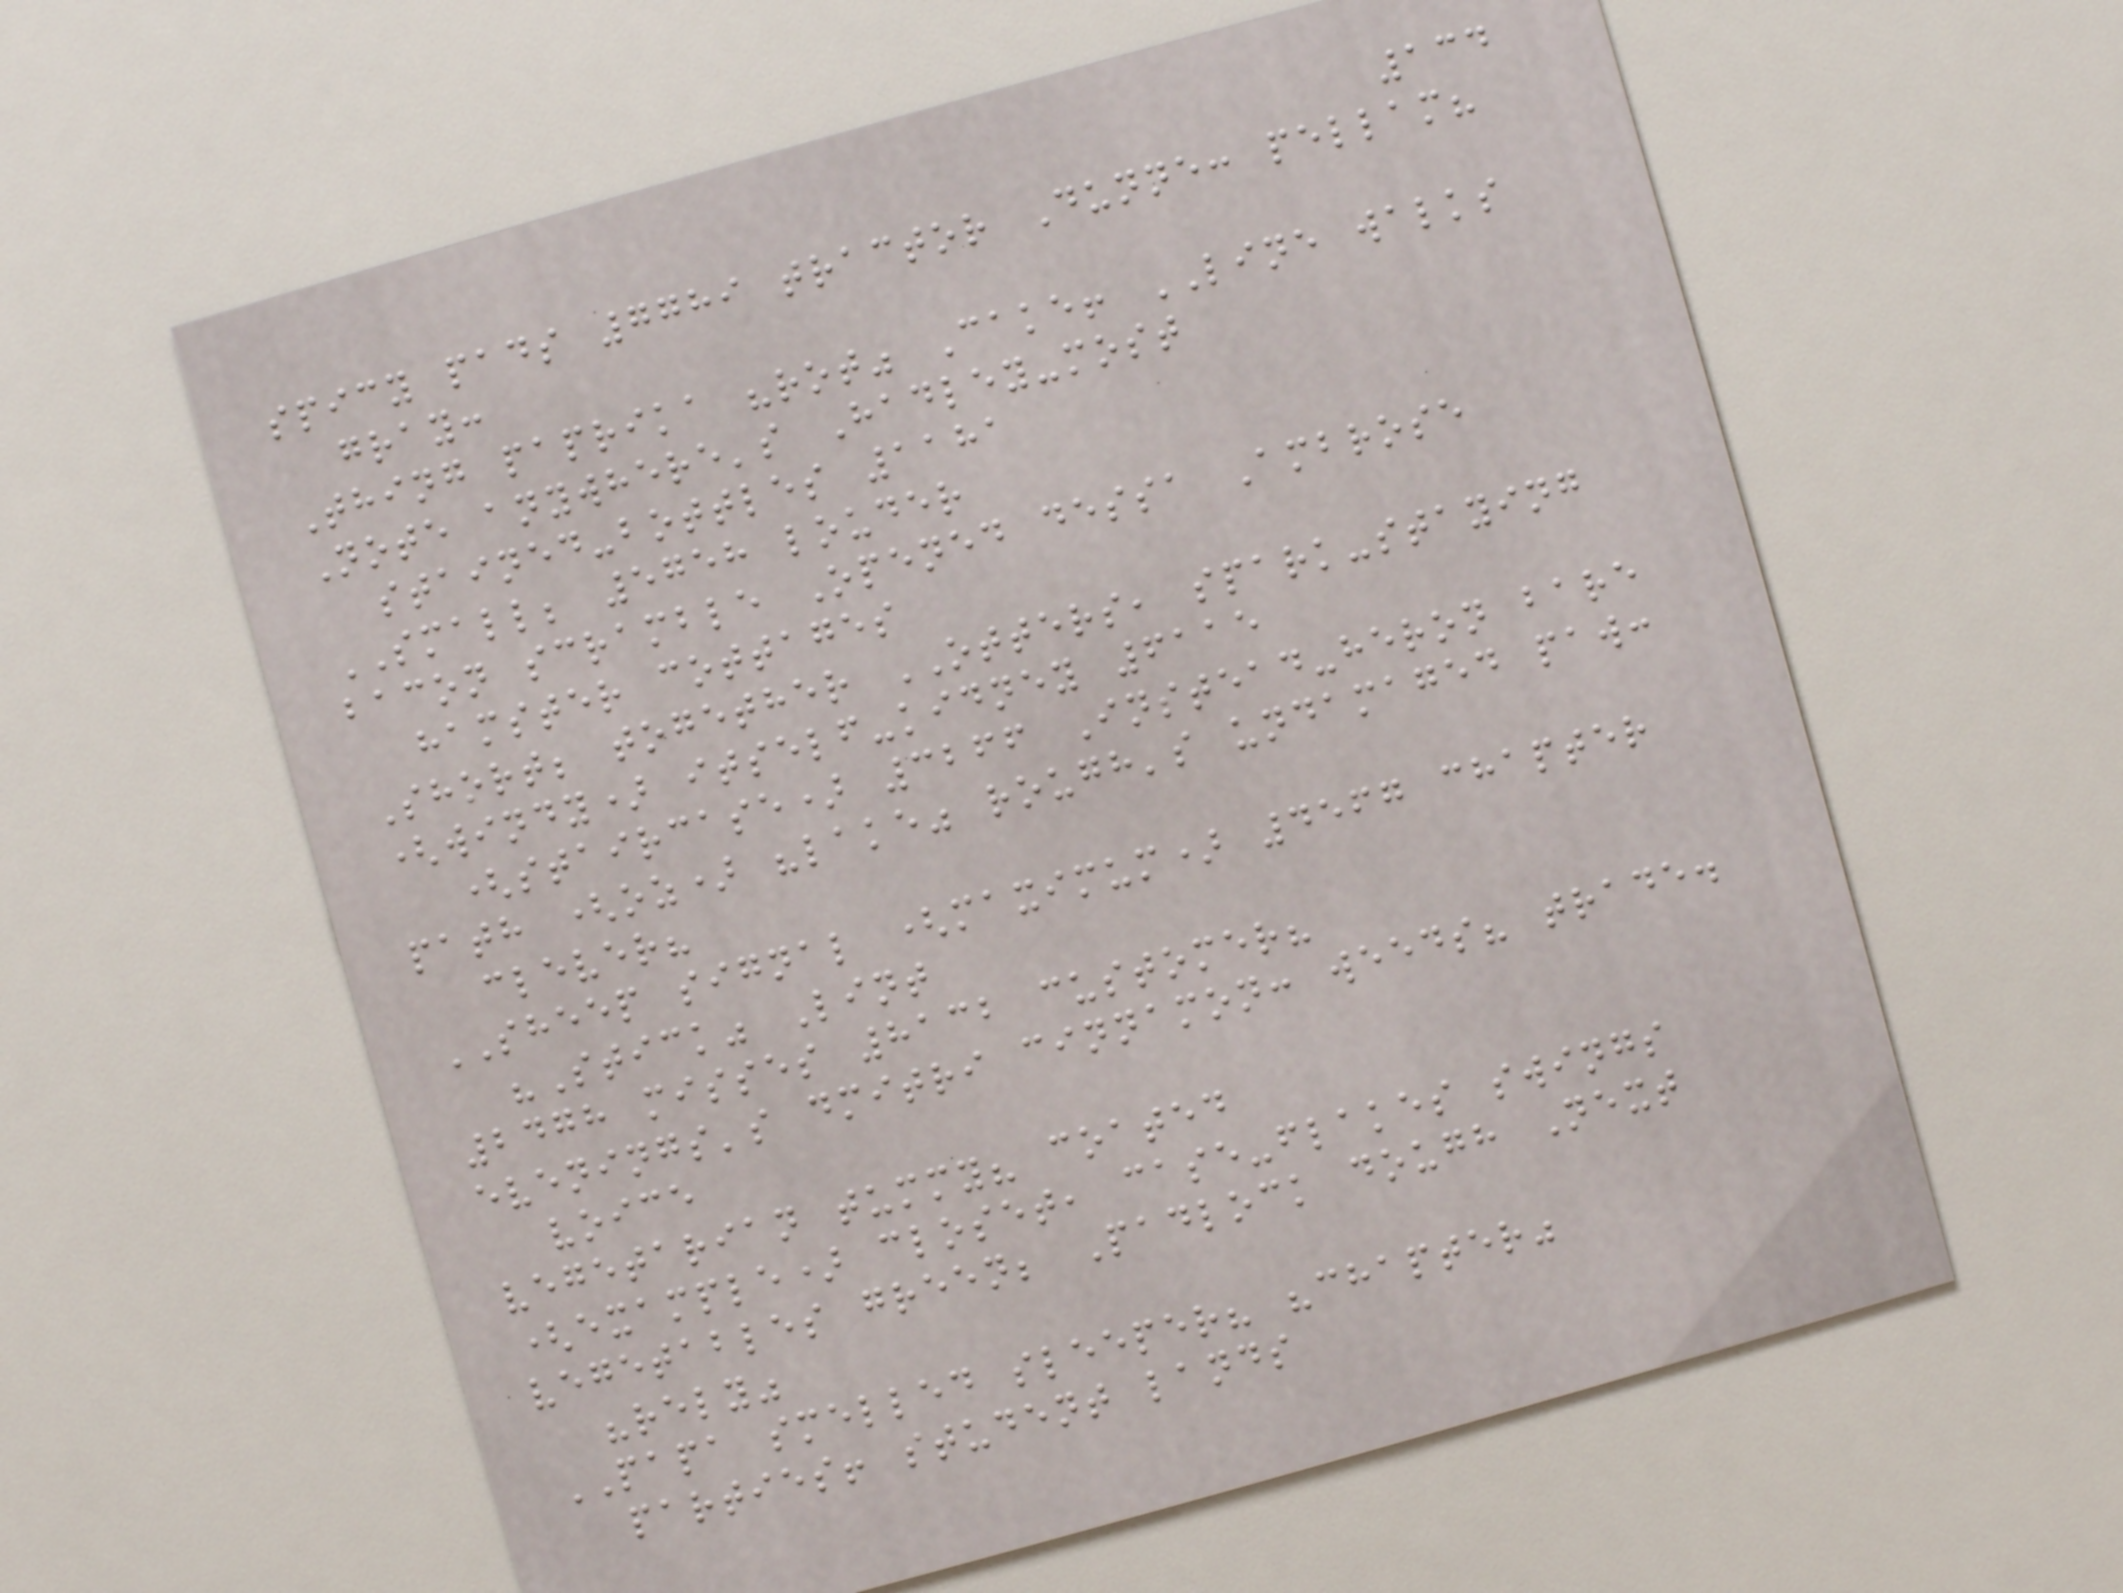134
spicy pads 7789 tractor Dunne: pellam?
gray:
Thing paprika "rot" Cake! LINE walks
Note anywhere's Hadley-most
stained-bottles 1181
SMALL; 5758 louder
bacon scramble Opened dessa Ambrose
hamster cottages
Short; together OTTERS, spark-staying
(windy) itself-kidney 6115
(staircase) 3266 Instead-heron bare
path (oz) "lake" rough's undamaged paw:
clever?
SHEEP signal (maximum) 4567 chapter
"Stick" Lint
2478 misses 8132 customer?
evenings's dmitri cinnamon: weeds? trade.
voice
vegetarian tummy? coated
(example) closet, case-flakes swings
vegetables green; Padlock dough Next
"rely"
PAPA smelled sleeper? "chapter"
parties! student lands
